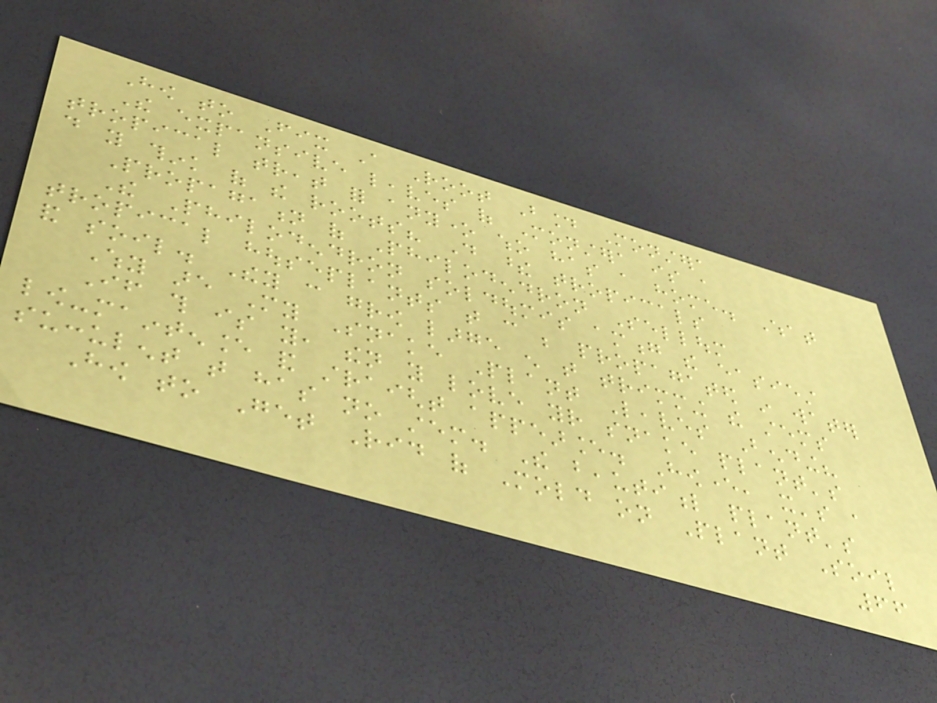How to Fix A Root Bound Monstera
The expansive leaves of Monstera is a
tropical treat for anyone who has a home. What
do you think of the roots? Do these tropicals
Propagation of Philodendron Selloum
The Philodendron soldoumis among the easiest
tropical houseplants that can be propagated in water
and soil. They can grow large enough that trimming the stems
Why are My Snake Plant Leaves Bending?
If this is you, then you love your snake plant's
low-maintenance and straight appearance. However, it's a
succulent that has no stem. The beautiful plant's
How to Get Rid of Mold on Plant Soil
66
